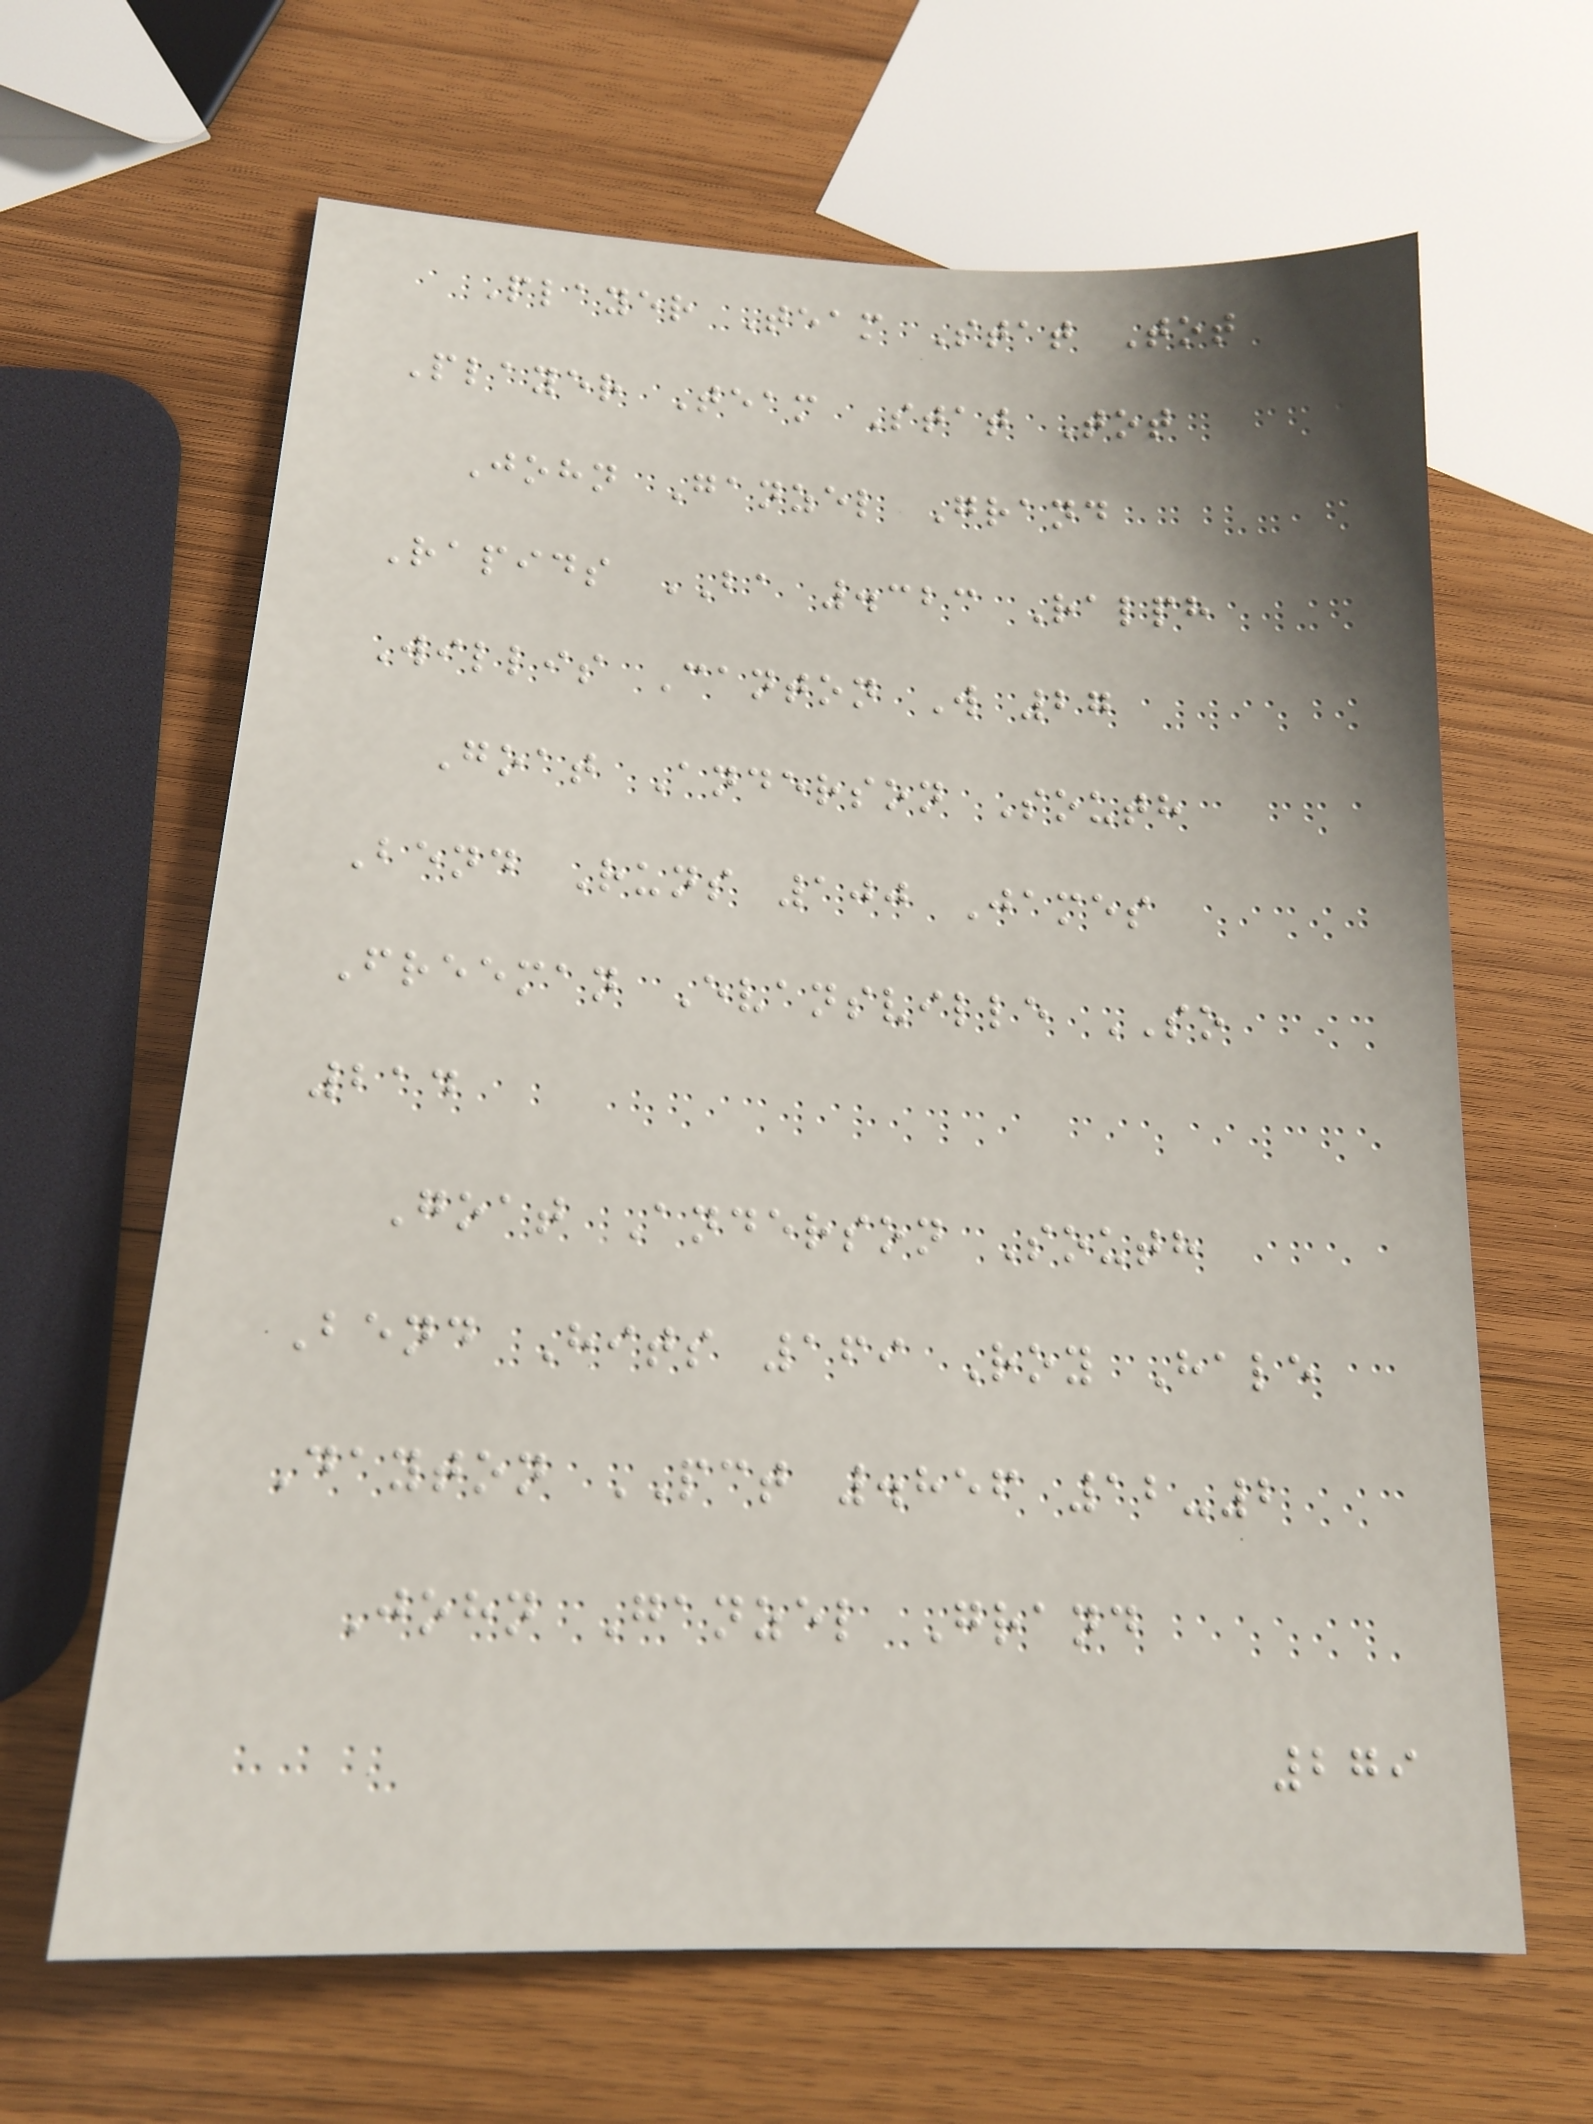Player Team Stat Tot
Player Team Stat Tot
John Ganzel Grand
Rapids BA .323 Ralph
Willis Canton W 27
Goat Anderson South
Bend Runs 100 James
Freeman Evansville SO
214
Goat Anderson South
Bend Hits 169 Roy Hale
Dayton PCT .856 12-2
John Ganzel Grand
279
